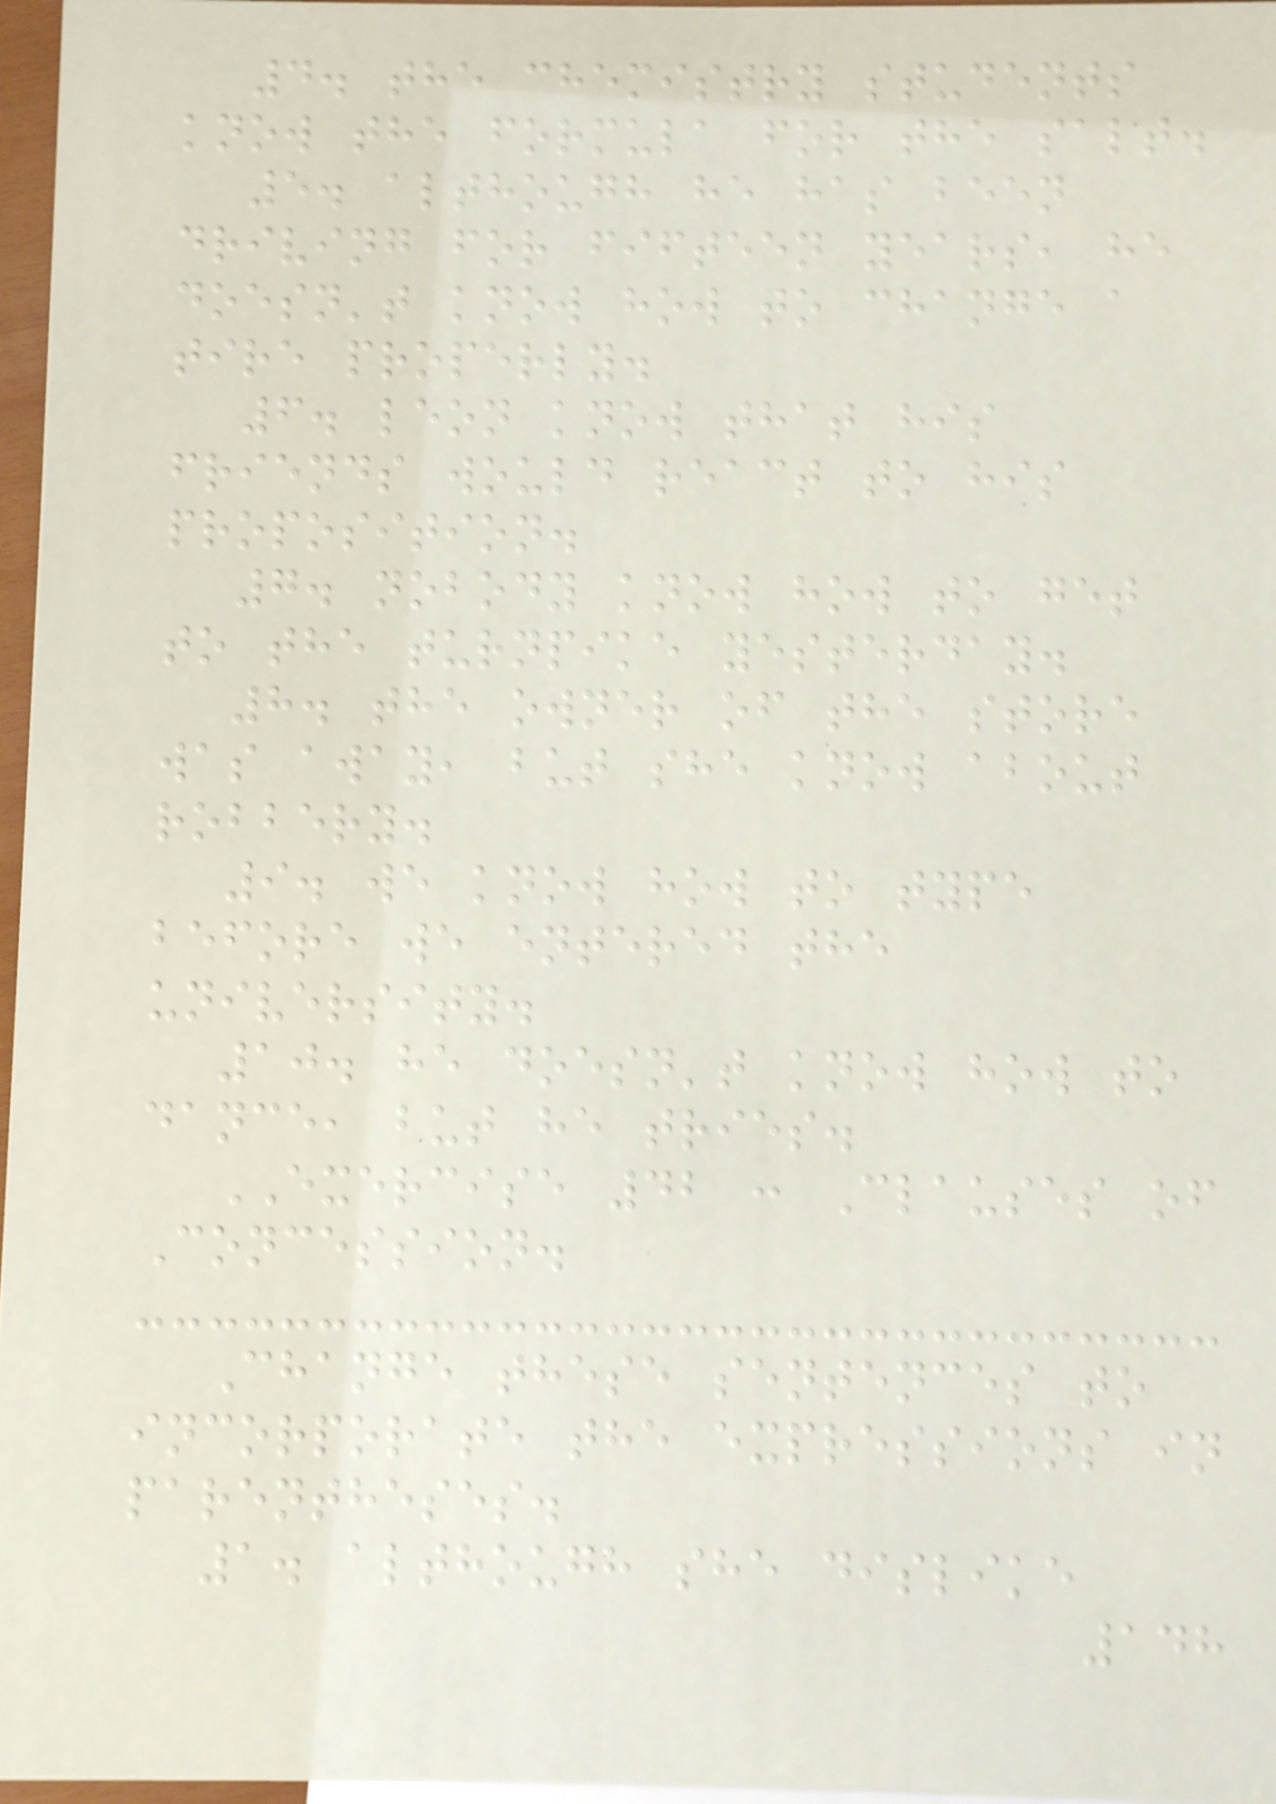4. the chemistry students
know the formula for the salt.
5. although he has been
driving for fifteen years, he
doesn't know how to change a
tire properly.
6. leon know that his
friends would react to his
proposition.
7. nobody know how to get
to the turnpike yesterday.
8. the owner of the store
was away, but she know about
robbery.
9. we know how to type
before we entered the
university.
10. he doesn't know how to
dance, but he tries.
EXERCISE 42 : Clauses of
Concession.
Change these sentences to
incorporate the expressions in
parentheses.
1. although she dislike
148
